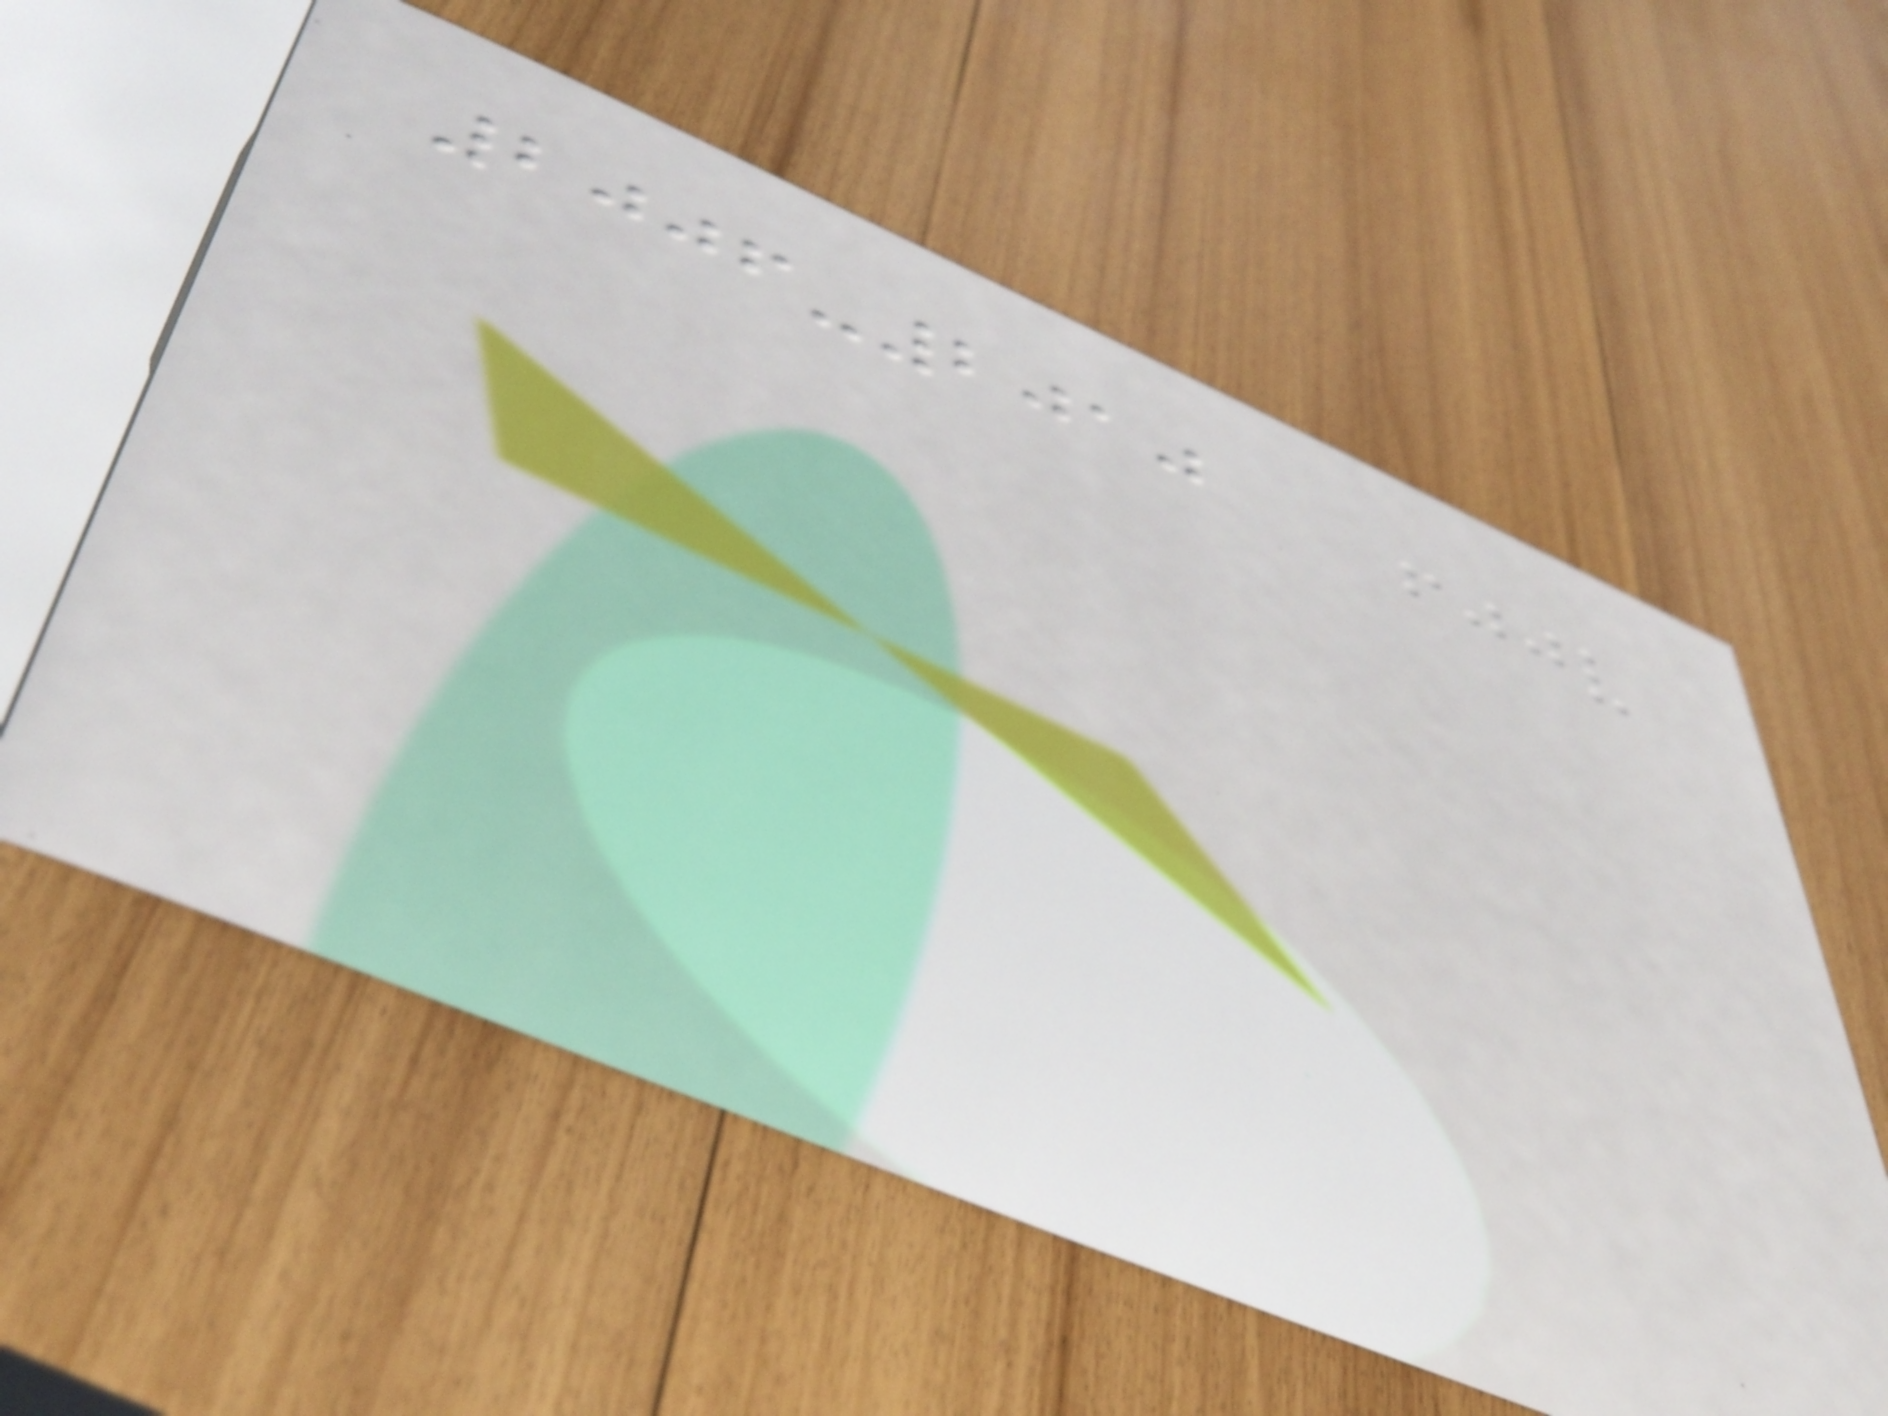2006-2010
